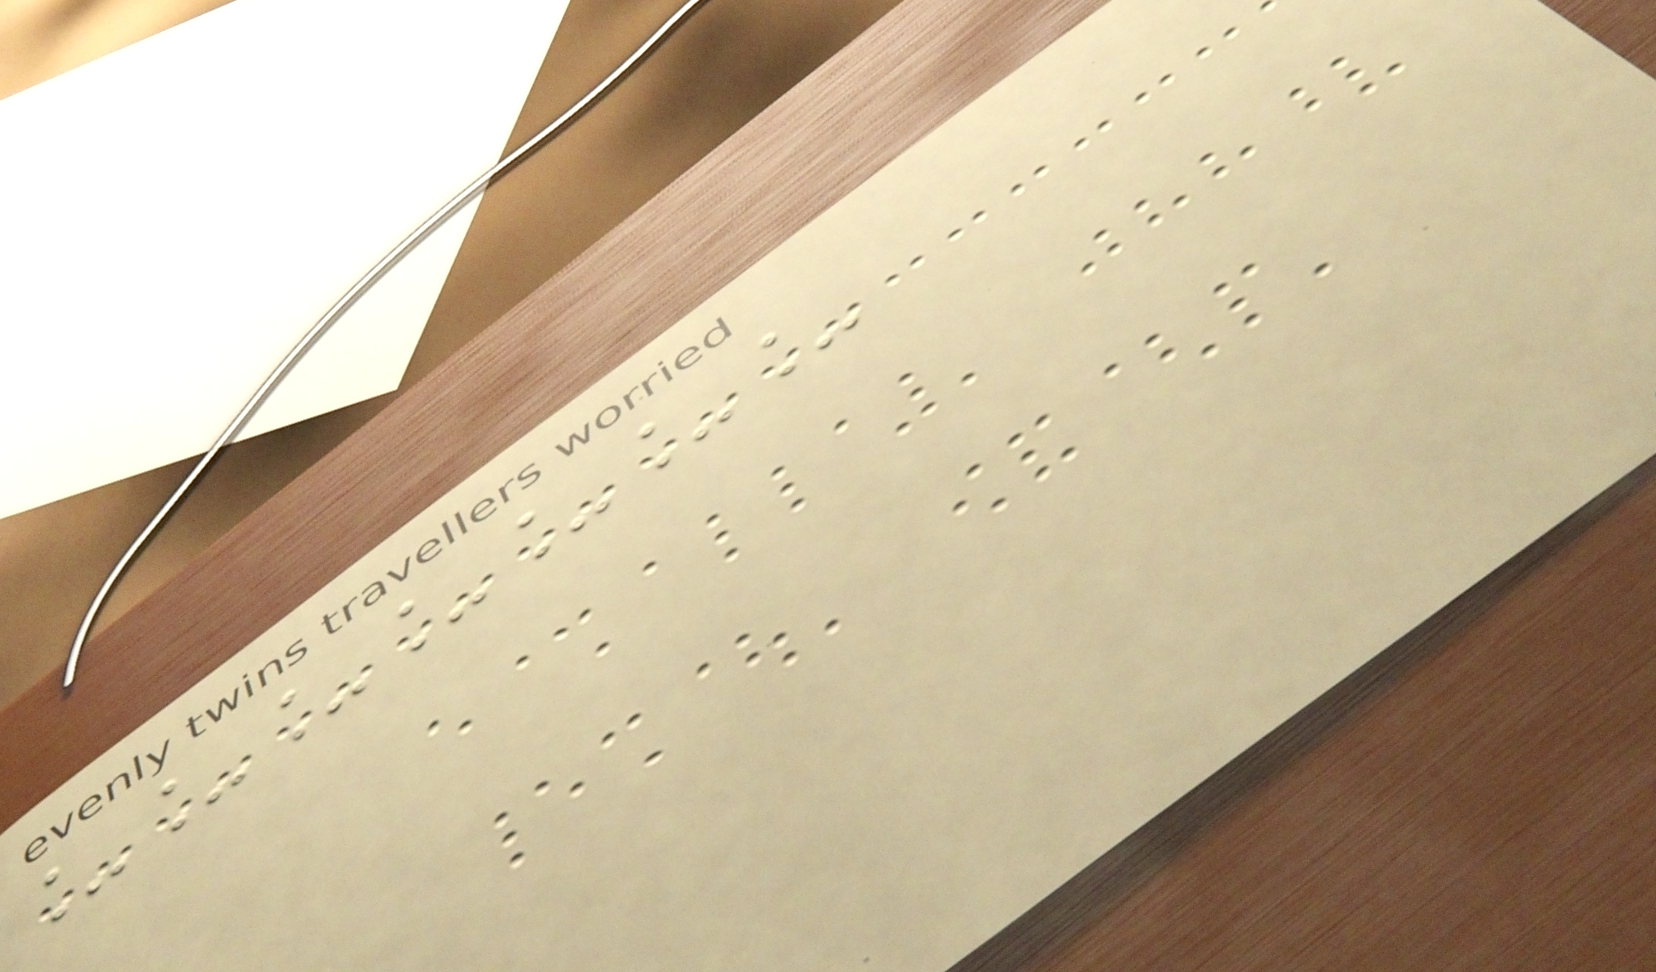_______
